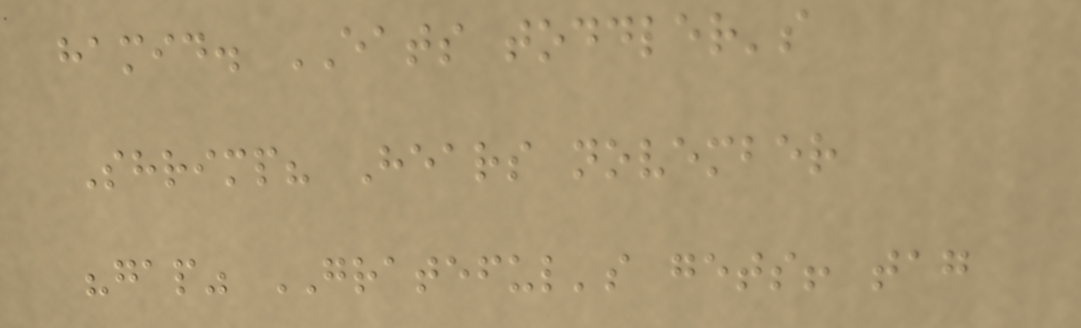hamid. EATS toddler's
Shrimp? Hears november
"gap" GRATEFUL's gets! tag
